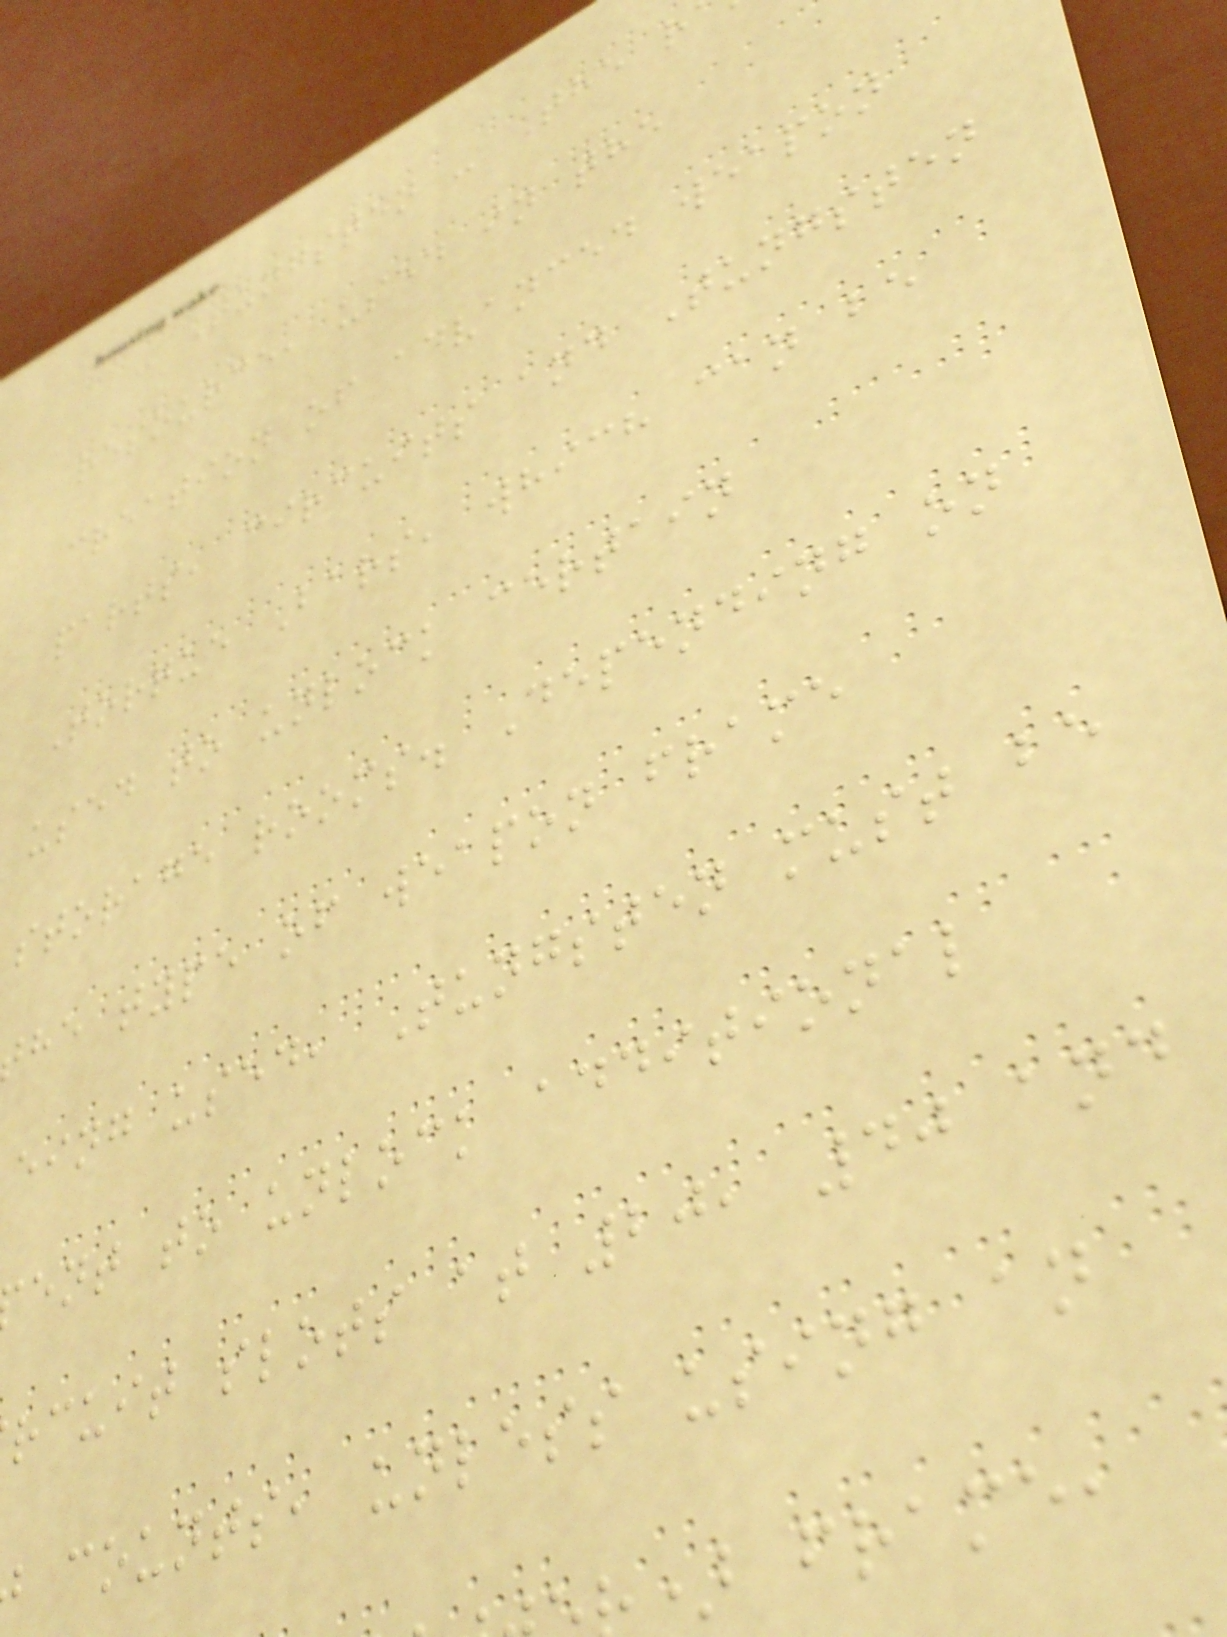- Tungsten - The r
resource, used in the
creation of advanced weapon
parts, circuits and Tungsten
Torque Bars, which can be
used to unlock certain
storage rooms. Depending on
he type of weapon frame
eing used, Tungsten must be
ent to unlock additional
rcuit slots at 20, 40 and
counts, unless using an
) frame,
